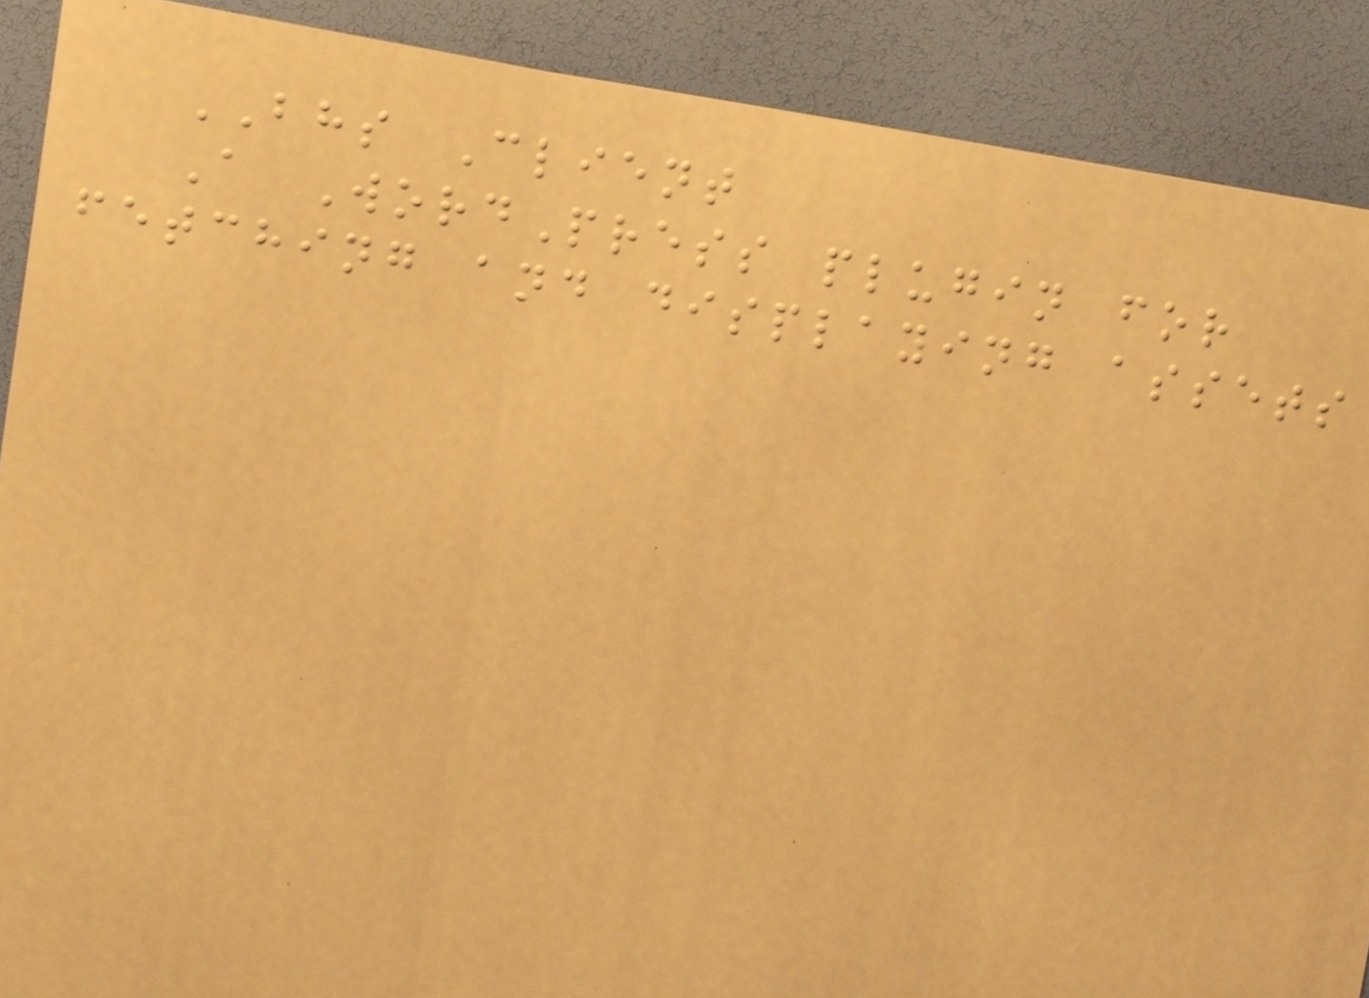BHS Client
A WordPress plugin for
fetching and displaying assets
